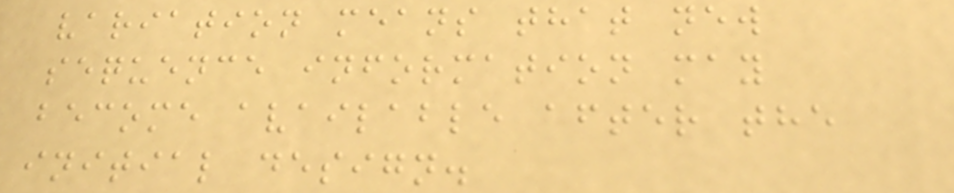variation means that new
sequence information may
become available after the
initial design.
